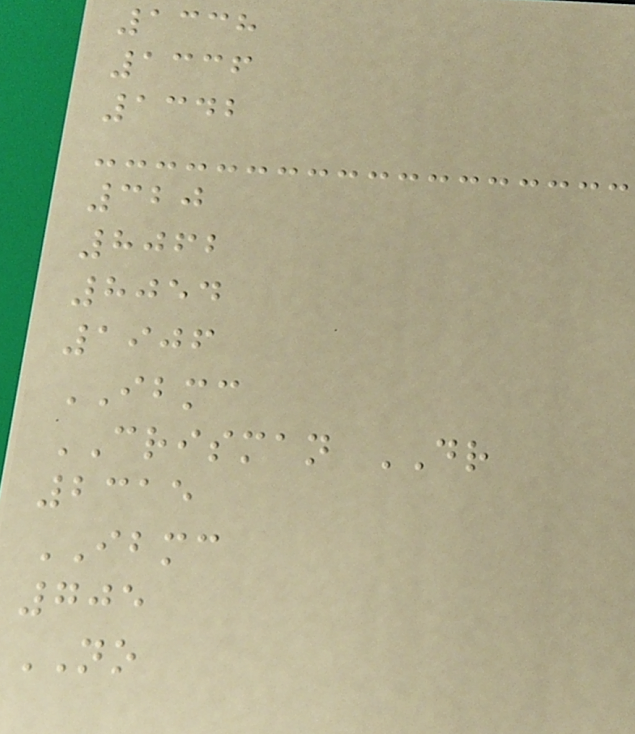1338
1336
1342
320
8062
8054
1906
IBMC
CRISMAN DR
2315
IBMC
705
NO
